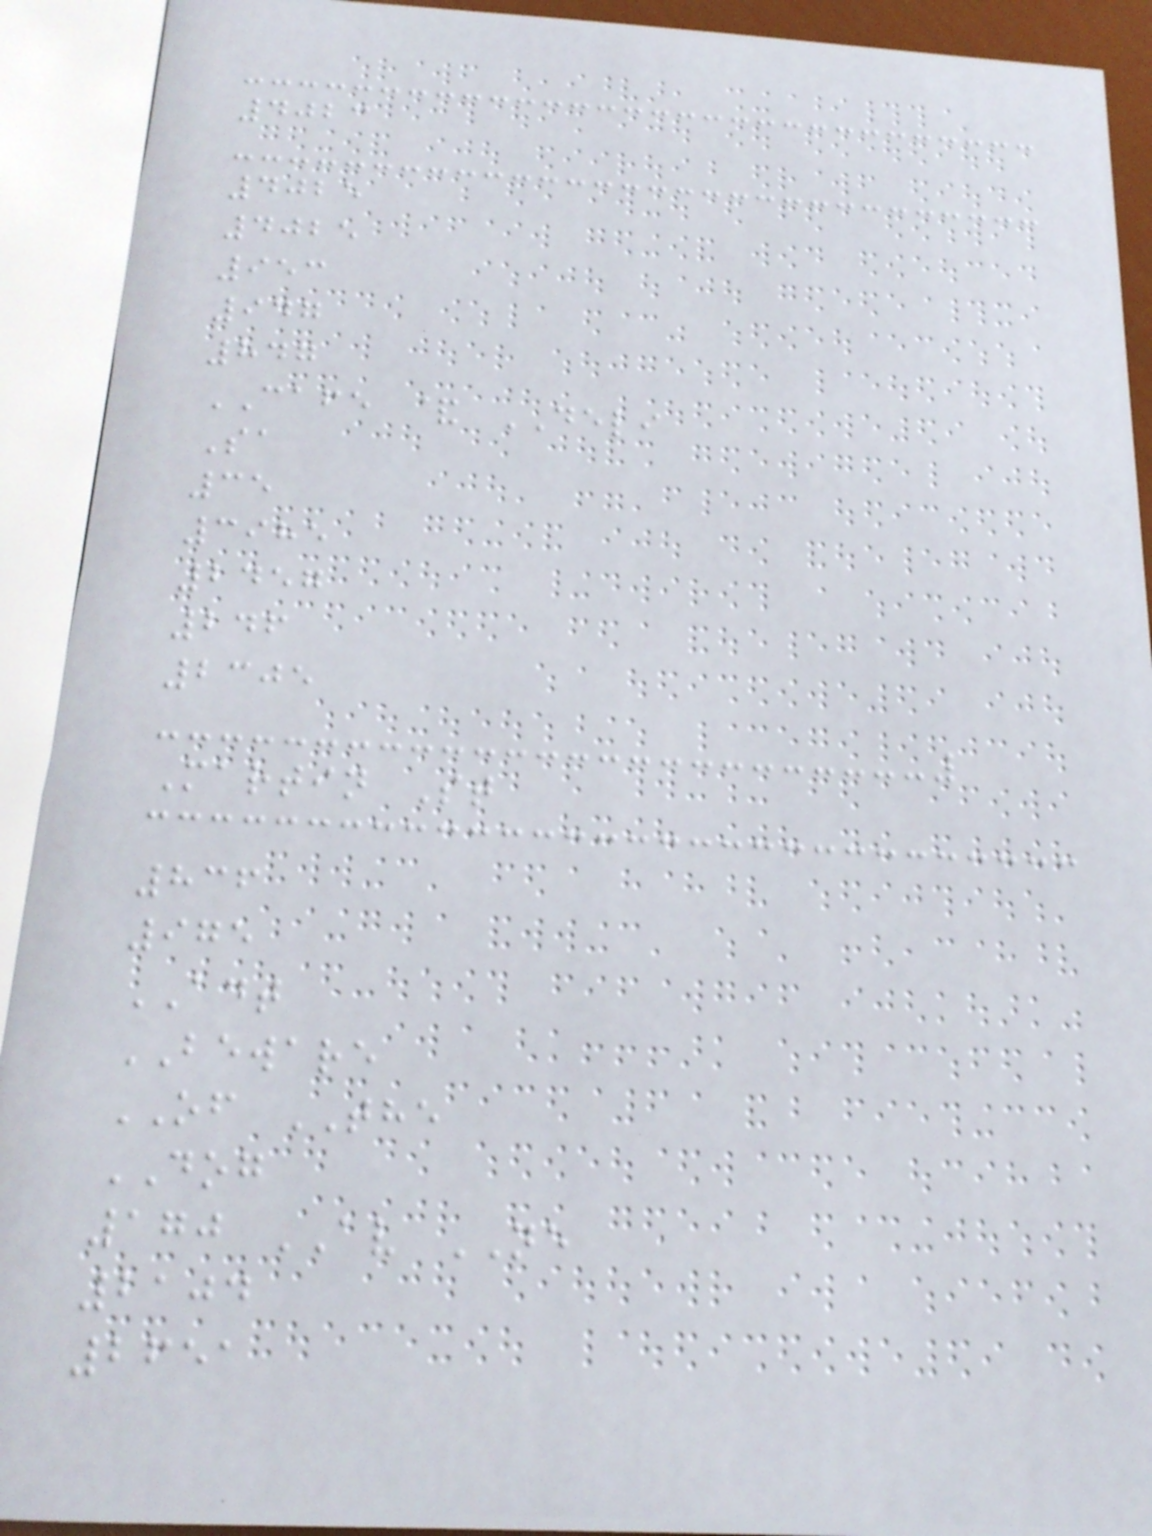4023
4025
4025
953
947
847
CAFE & DELI
Sa
35
3985
2457
246
2305
Martin St
836
975
ADT
BEWARE
OF THE
DOG
170 AV NE
2104
2651
